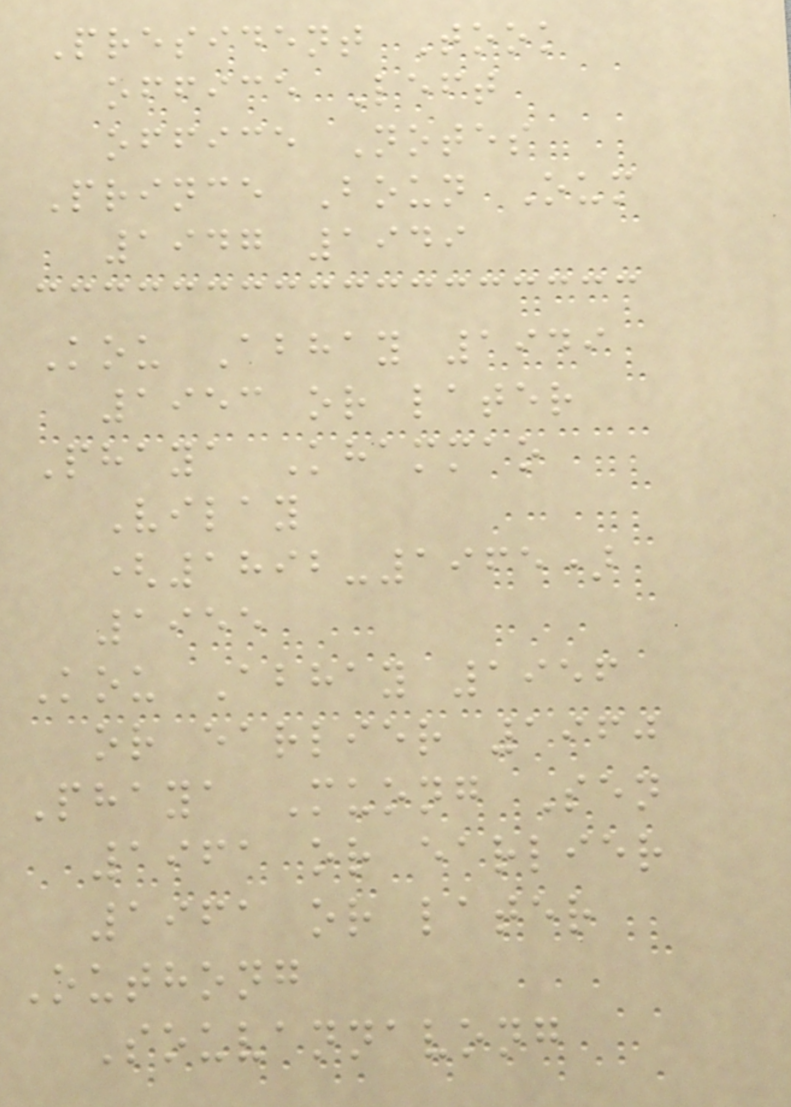President Took
office Left
office Notes
Prince Boun Oum
1947 1949
Kou Abhay 1949
1953 or later
Phaya Khammao
Vilay
(1892-1965)
1955
Kou Abhay 1956
or earlier 1960
Phaya Muong Sen
1961 or earlier
1961 or later
Outhong
Souvannavong
